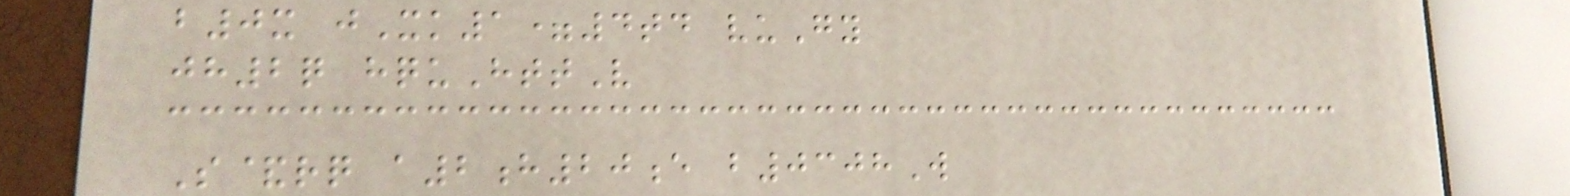b0x jXk1=4td vuGy
jh2q hquHttV
S&rq a2h20e b0308W
